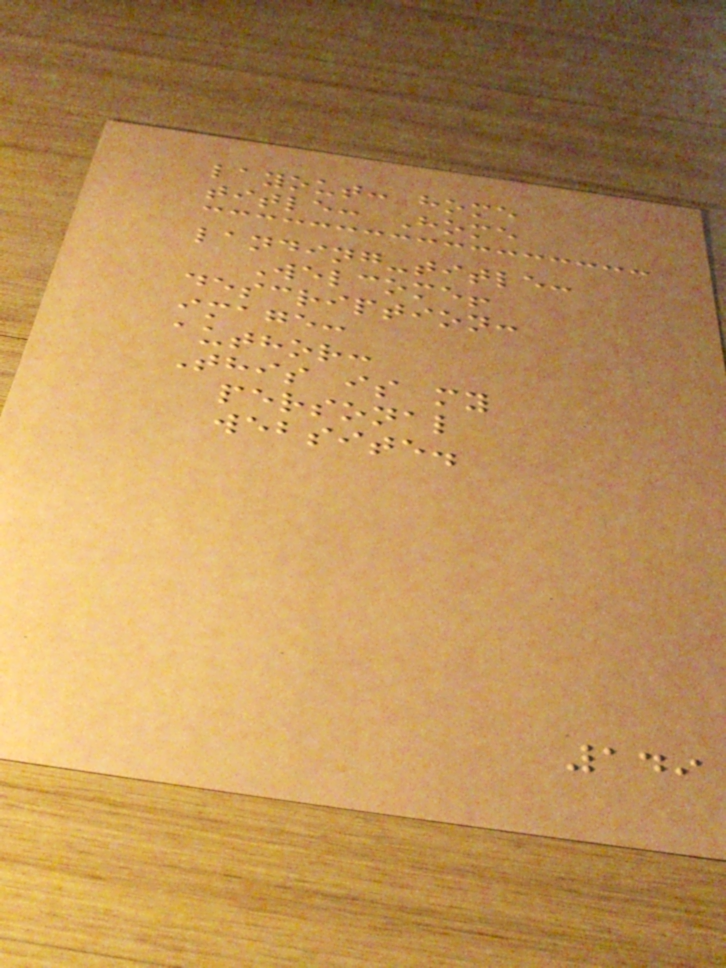layout: home
title: Home
landing-title:
Welcome!
description:
image:
author:
This is my
personal
website.
149
